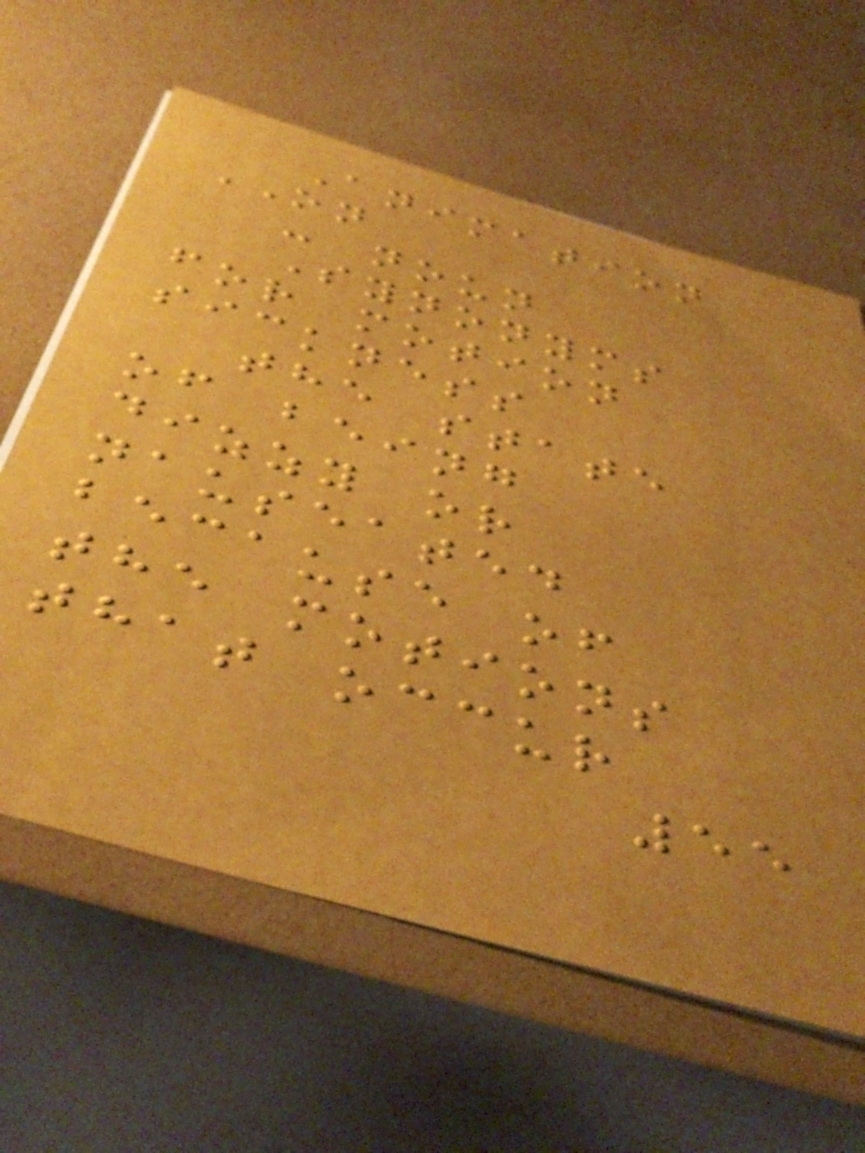Animation
ON
- noun
Synonyms
for motion
sickness
the state
of being
dizzy or
nauseated
because of
the motions
that occur
55
